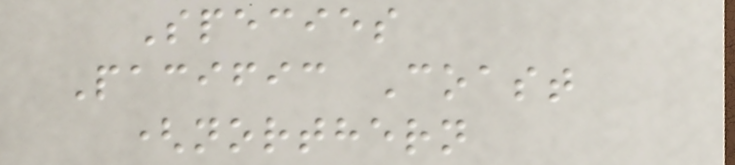Species
Pacific Coast
(northern
